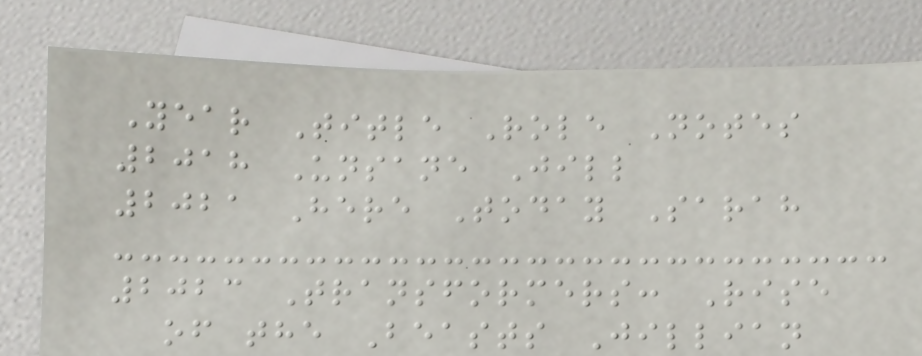Year Title Role Notes
2018 Unsane Jill
2021 Here Today Sarah
2023 Transformers: Rise
of the Beasts Jillian
